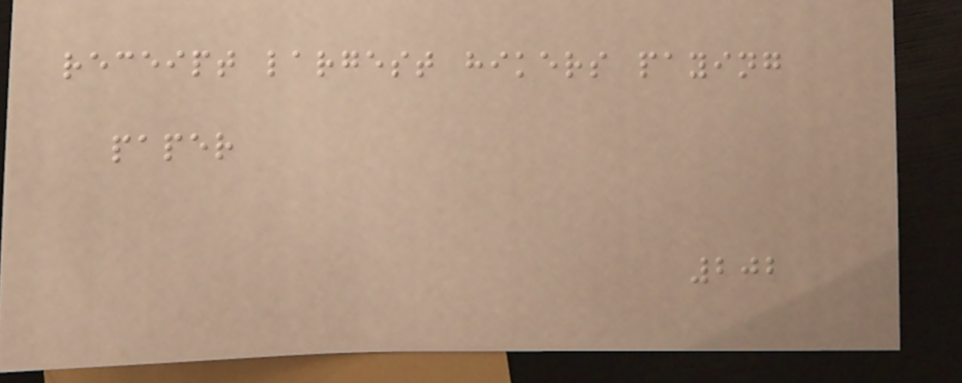receipt largest hikers paying
paper
202
